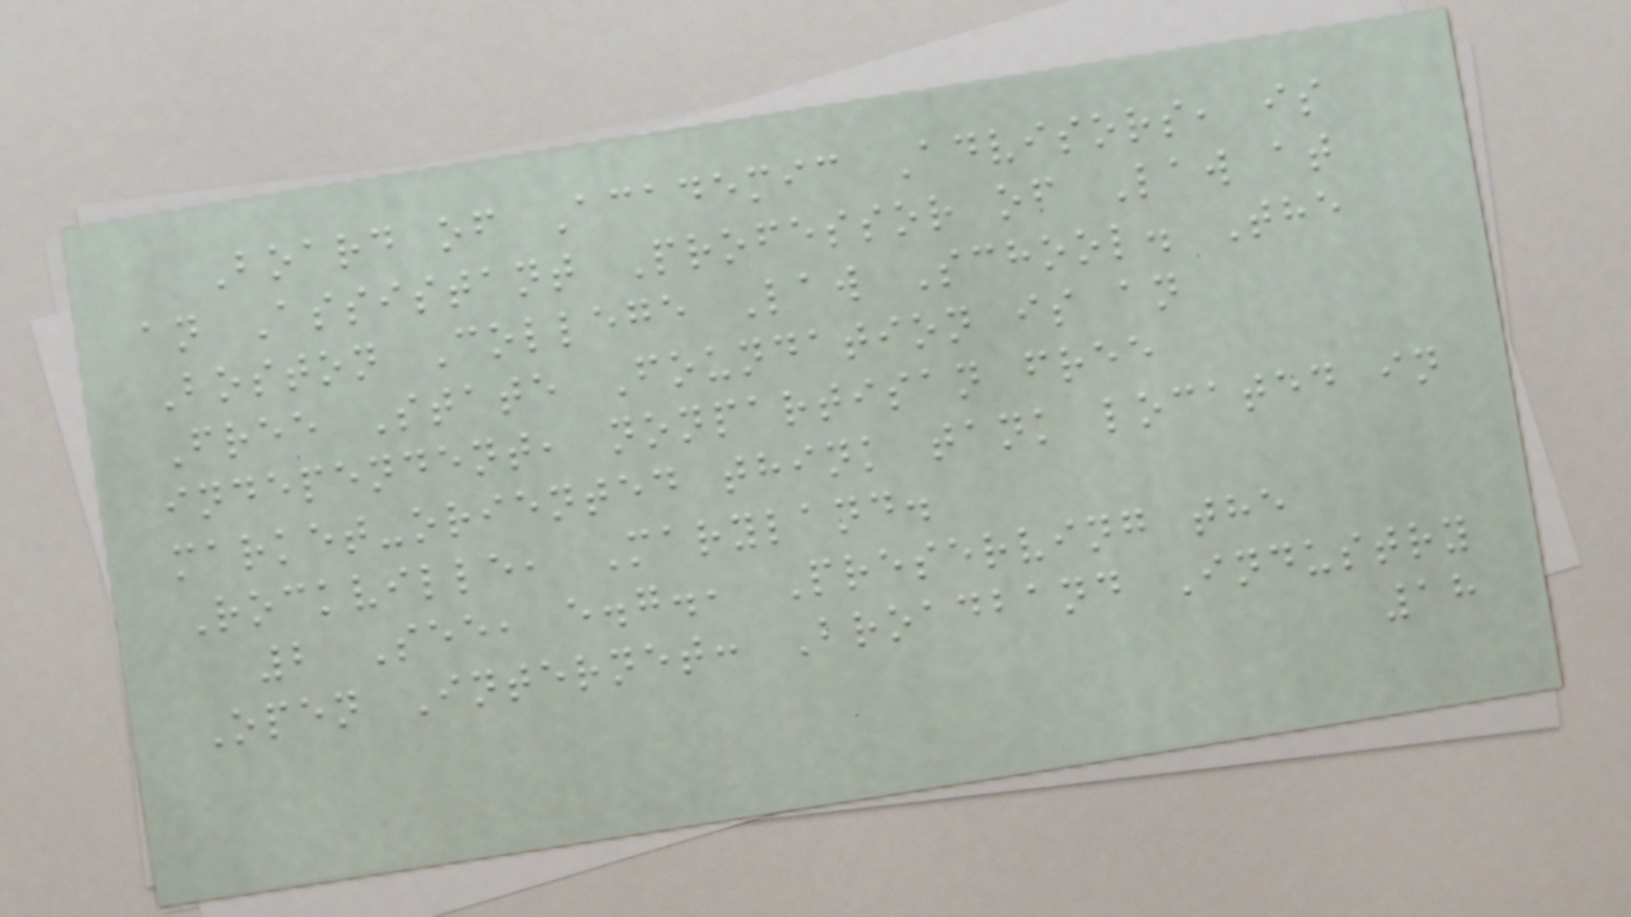Board of Academic Advisors, is
an Assistant Professor of Law at
Boston College Law School. The
Free State Foundation is an
independent, nonpartisan free
market-oriented think tank located in
Rockville, Maryland.
2 See, e.g., Preserving the
Open Internet: Broadband Industry
18
